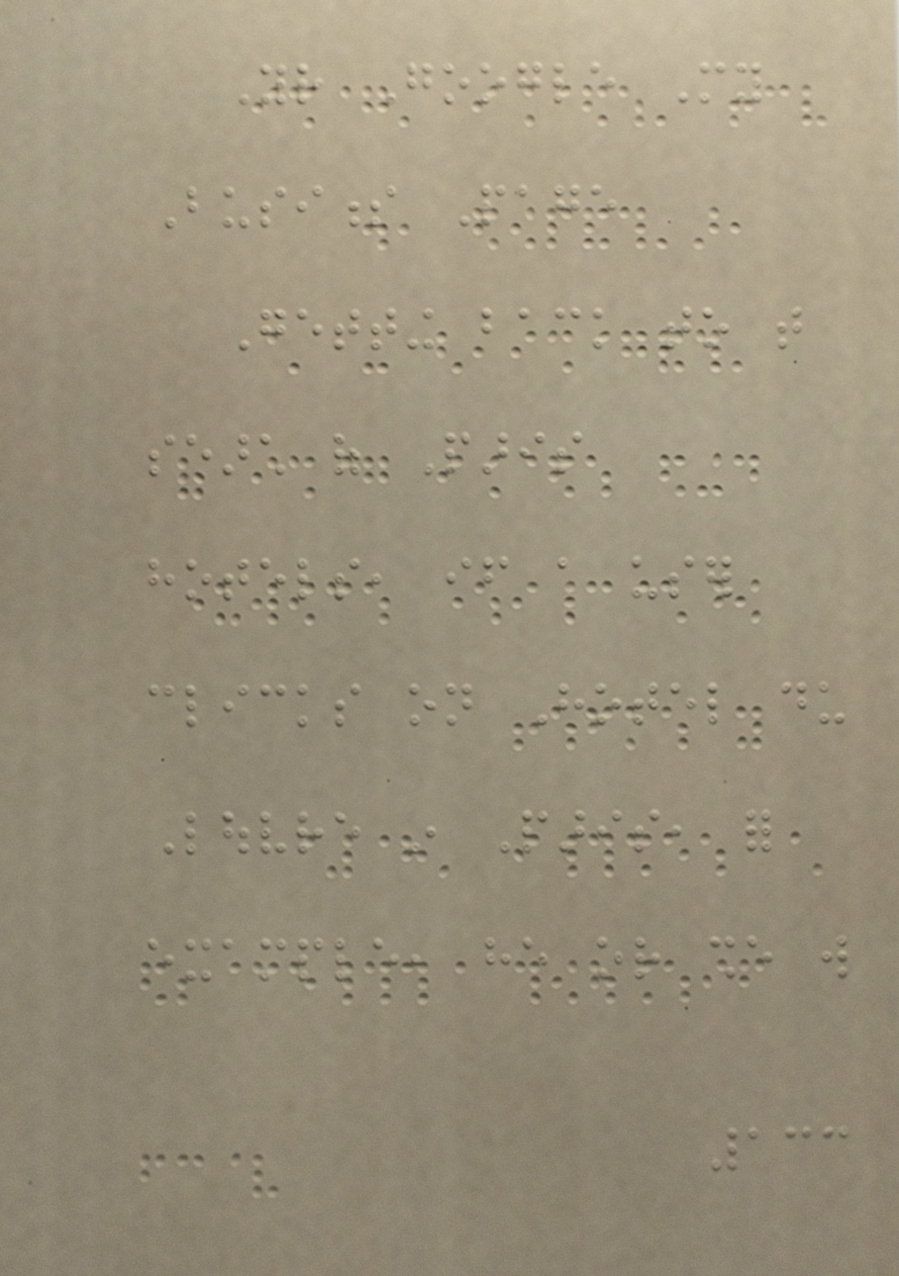Your Google My
Business Page
Getting back to that
search of Paris
hotels, if a user
clicks on Hotel du
Louvre in Paris, for
example, he or she will
133
